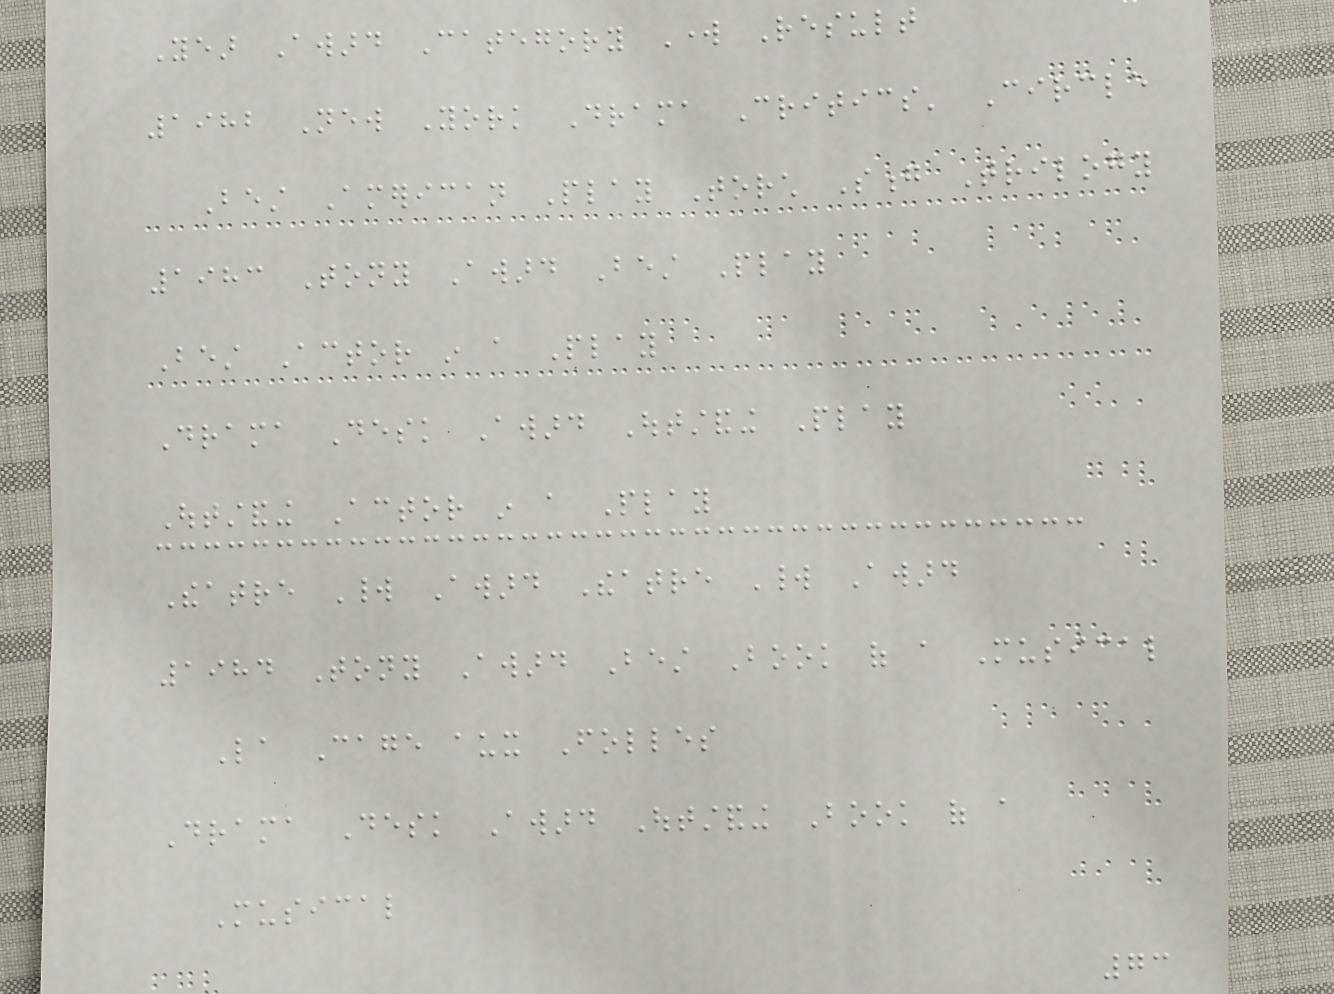Year Award Category Work Result
1982 New York Drama Critics' Circle
Best American Play Torch Song Trilogy
1983 Tony Award Best Play
Best Actor in a Play
Drama Desk Award Outstanding Play
Outstanding Actor in a Play
Theatre World Award Theatre World Award
1984 Tony Award Best Book of a Musical
La Cage aux Folles
Drama Desk Award Outstanding Book of a
Musical
73
